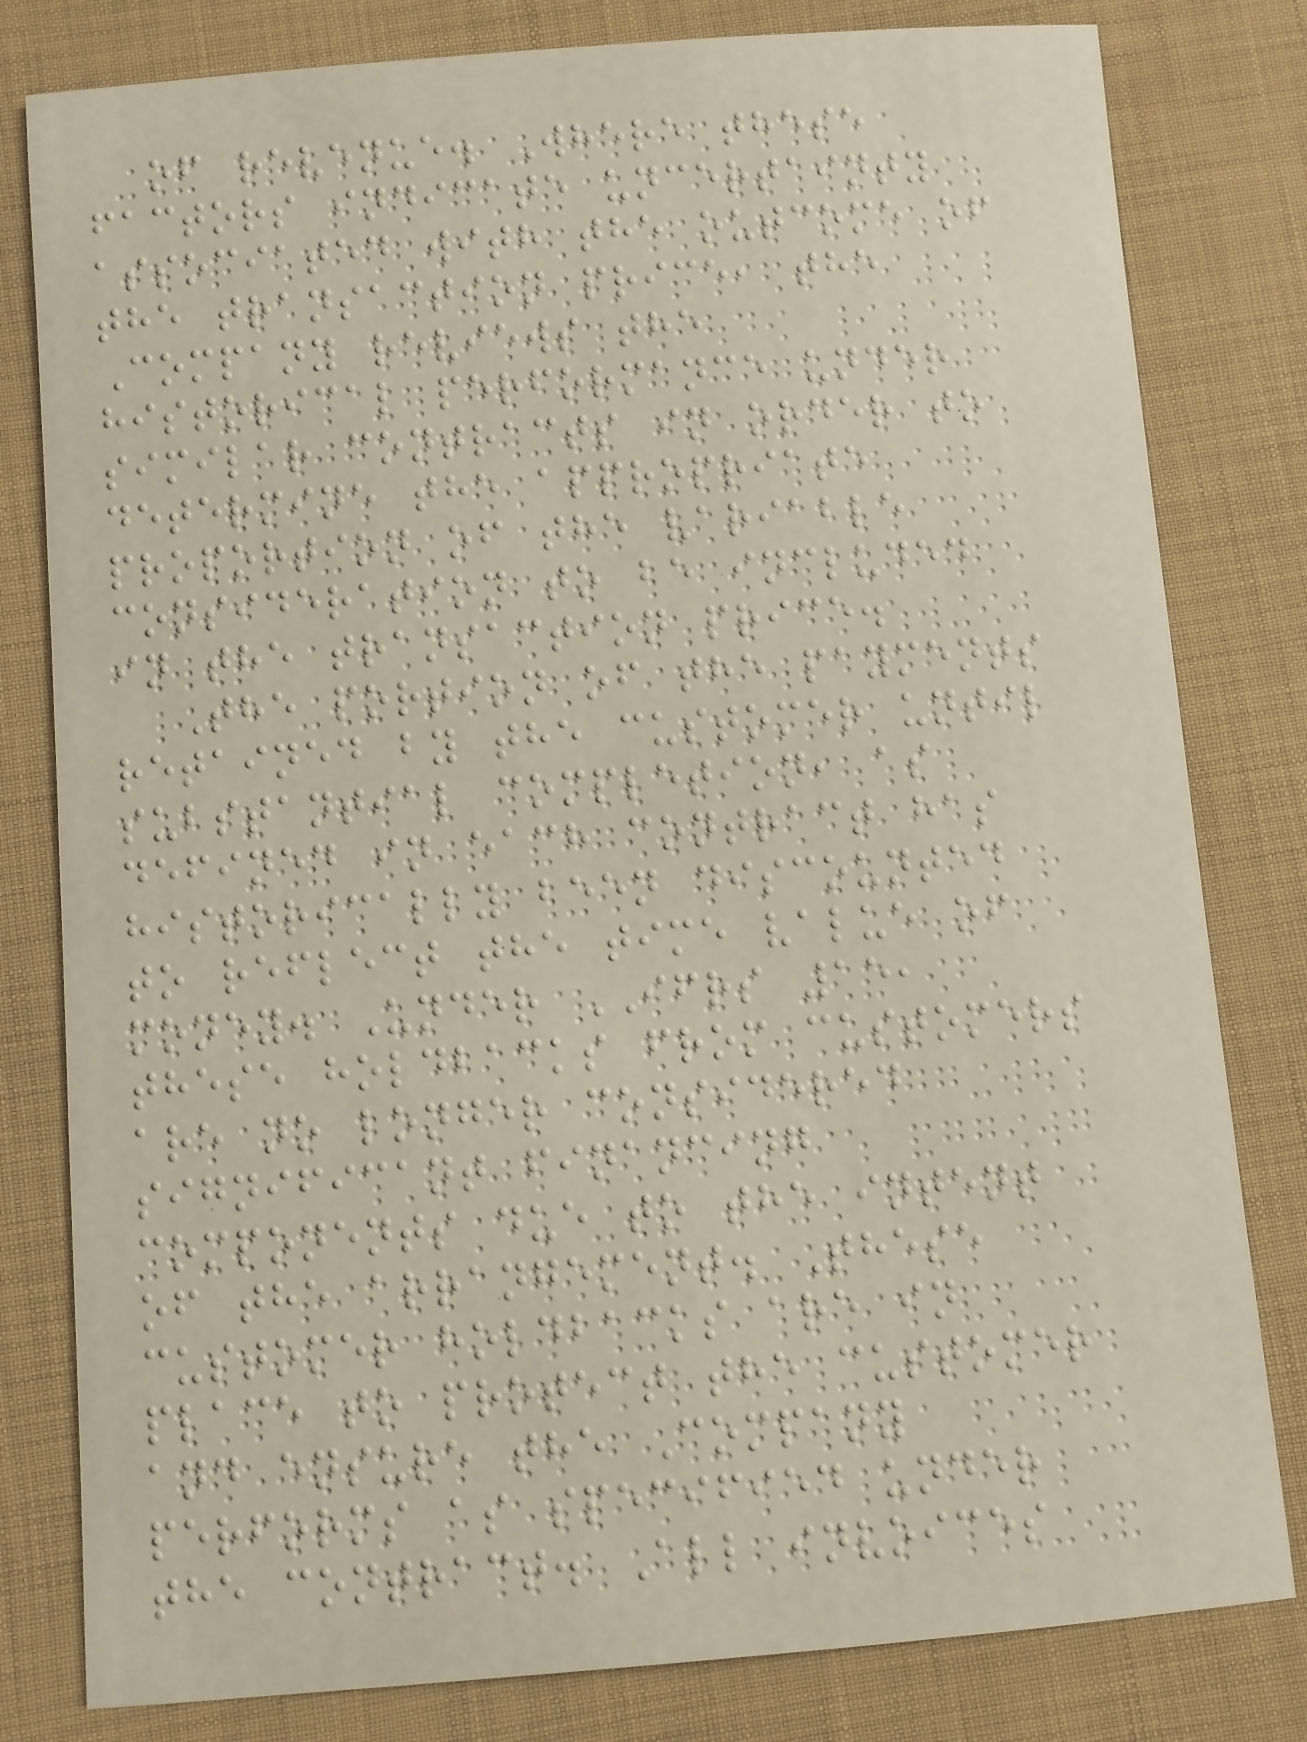of revenue. Where these
factors indicate uncertainty
associated with the outcome of
the transaction price, the
Company reviews the
historical performance under
similar contracts in order to
determine the appropriate
proportion of the variable
consideration to be included
in the transaction price.
The portion of the payments
retained by the customer until
substantial completion, as
defined in each contract has
historically been discounted
to reflect the time value of
money. Under IFRS 15,
these holdbacks from customers
are no longer considered
significant financing
components due to the intent
of the arrangement. These
customer holdbacks are in
place to protect the customer
and ensure the Company
performs as specified under
the contract. All invoices
